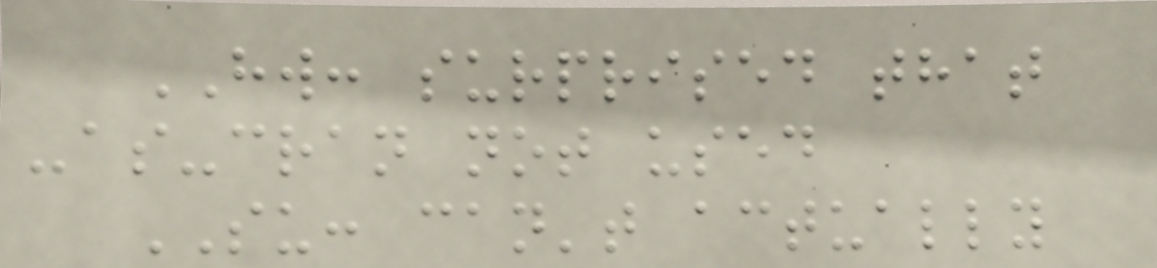HW: surprised that
-as-cran not used
SU: can't actually
